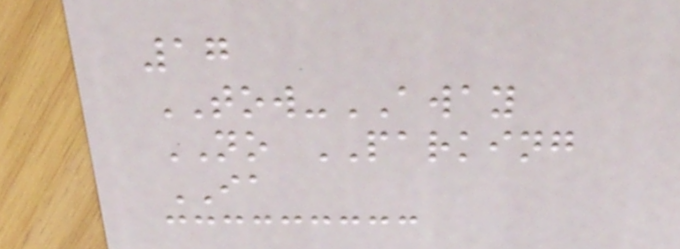17
TOW-AWAY
NO PARKING
IA
